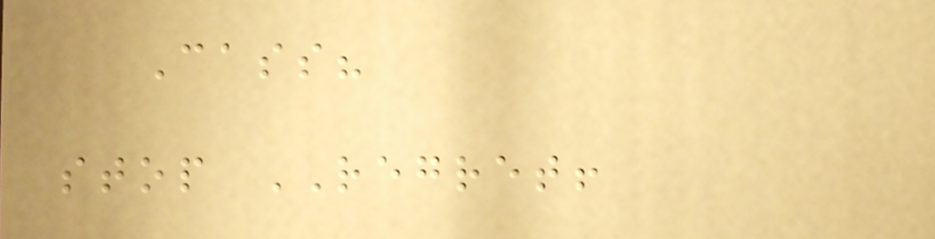Cass?
stop REGRET!
